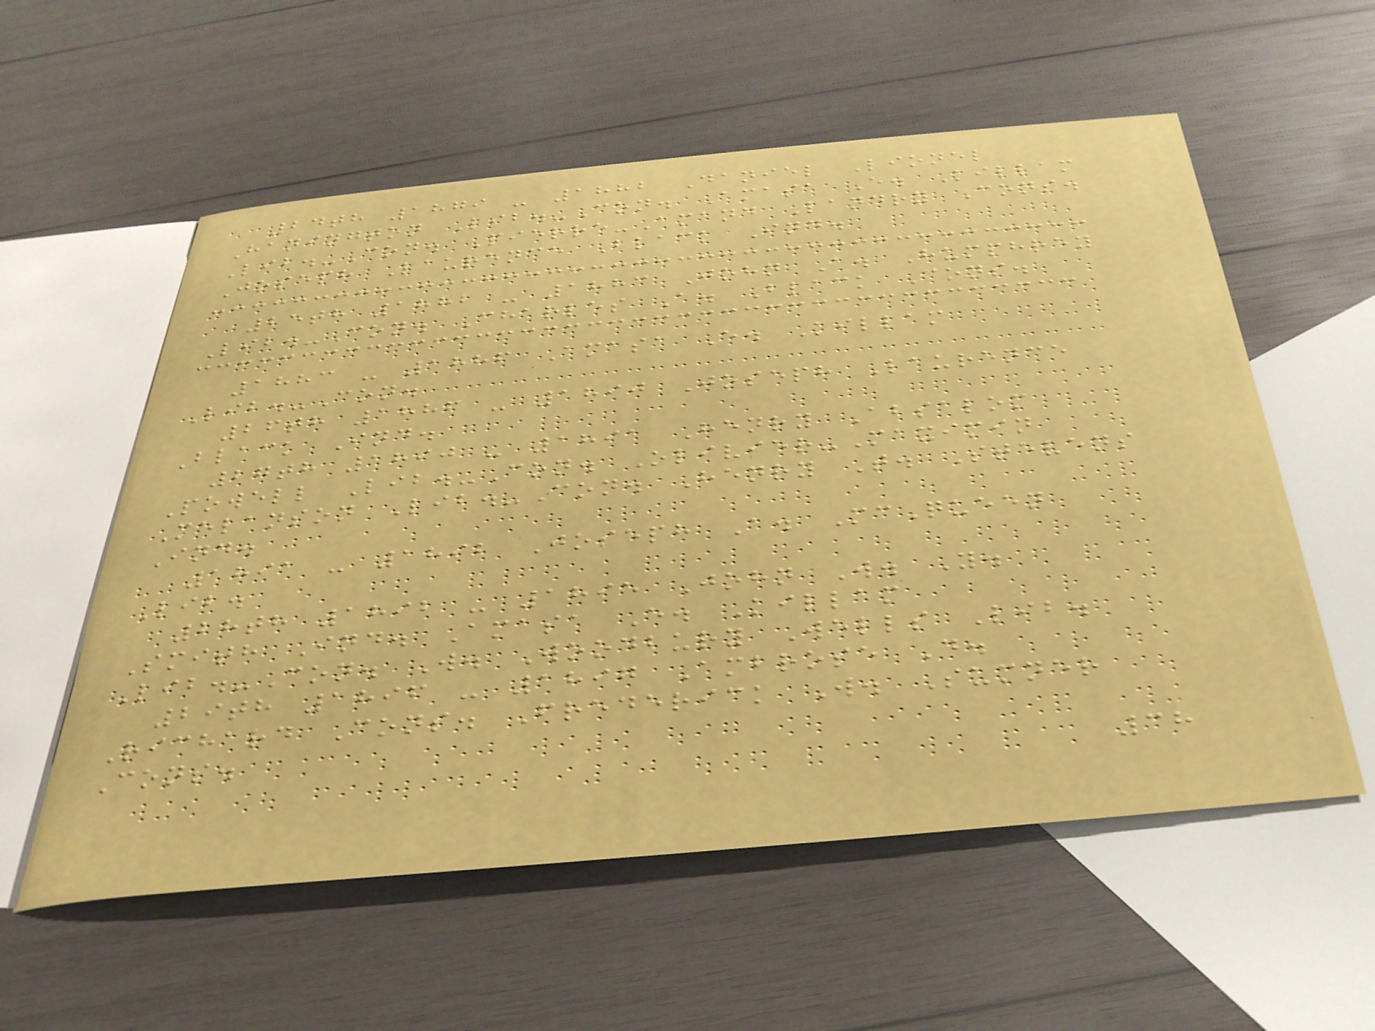24th 1879 - 1882 Daniel Lionel
Hanington Lib.-Con. Amasa E. Killam
Lib.-Con. Pierre-Amand Landry Cons.
Joseph Laurence Black Ind.
25th 1882 - 1883 John A. Humphrey
Lib.-Con. Charles A. Black Cons.
1883 - 1886 Amasa E. Killam
Lib.-Con.
26th 1886 - 1890 Joseph Laurence
Black Ind.
27th 1890 - 1891 Henry Absalom
Powell Lib.-Con. Olivier-Maximin
Melanson Lib.-Con. Henry T. Stevens
Ind.
1891 - 1892 Joseph A. McQueen
Lib.
28th 1892 - 1895 John W. Y.
Smith Ind. Amasa E. Killam
Lib.-Con. W. Woodbury Wells Lib.
29th 1896 - 1897 Ambrose D.
Richard Cons. Frederick W. Sumner
Cons.
38
